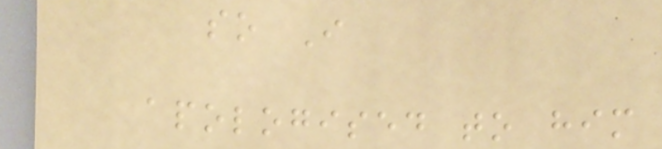so I
apologised to him
